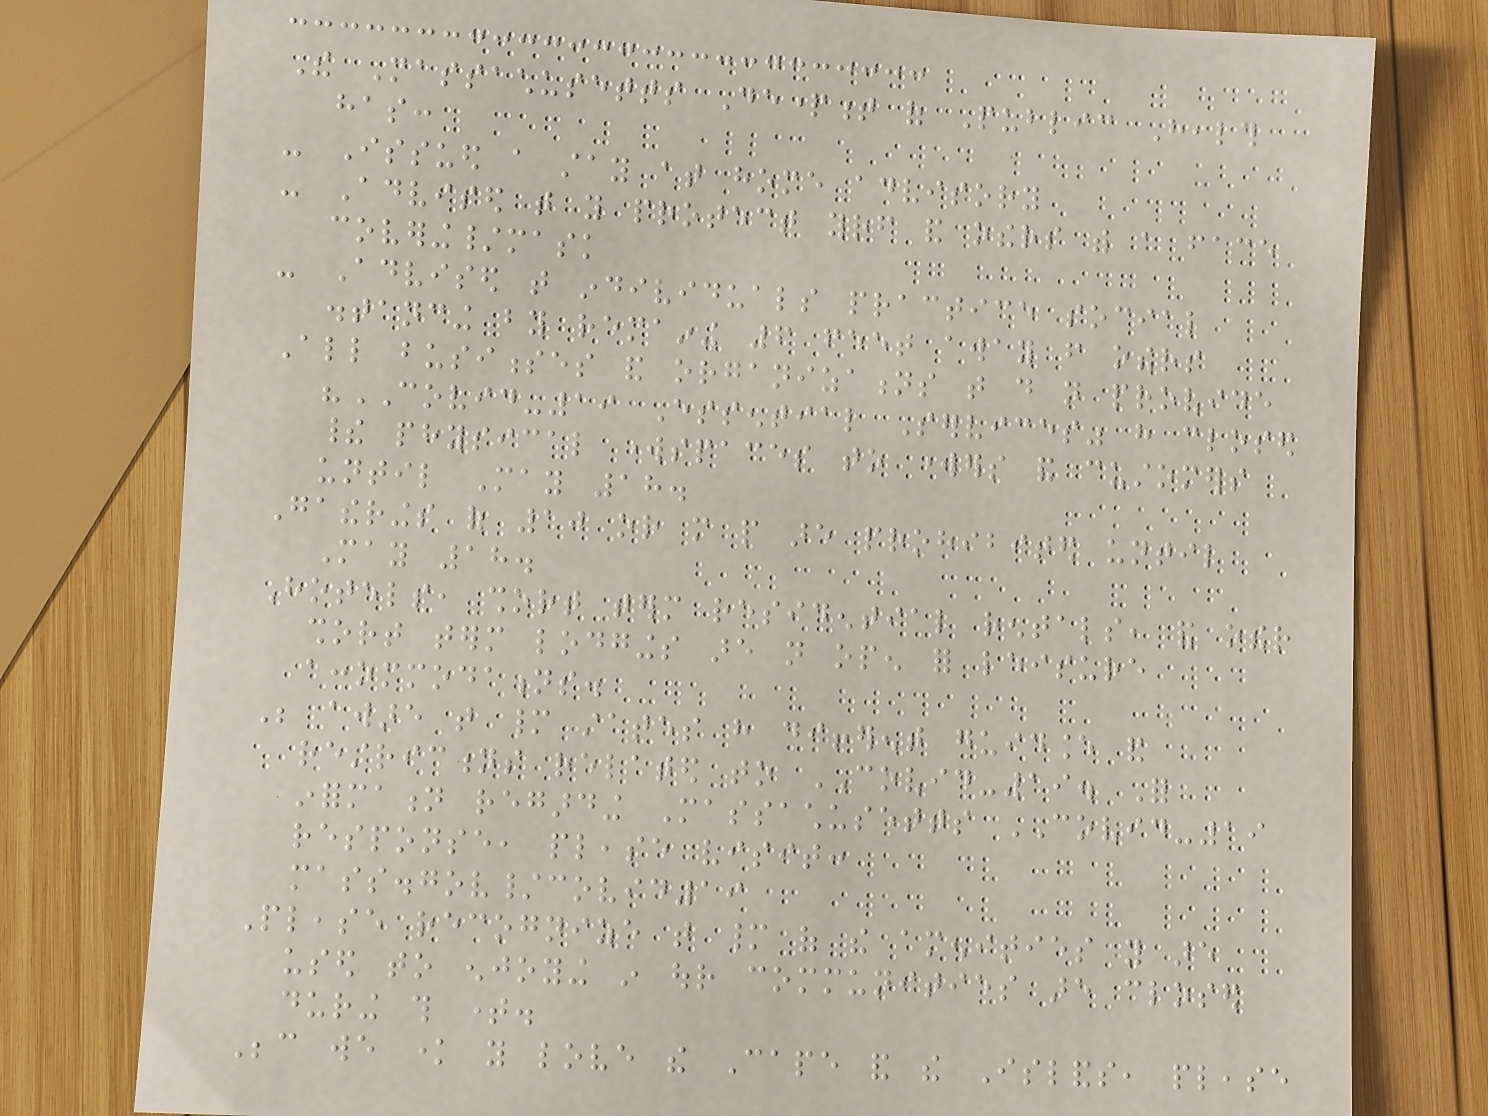The Massachusetts Department of Public Health
has:
- Issued a stay at home advisory
- Advised that you protect yourself and others with a face
covering/mask
- Advised that individuals practice social
distancing by remaining 6 feet away from others
All businesses and organizations that do not provide
"COVID-19 Essential Services" have closed
their physical workspaces to workers and customers
until May 18.
Gatherings of 10 or more people are prohibited until
May 18.
Hotels, short term residential rentals, and other
short term lodgings are not open for leisure
accommodations.
Be aware that many states have different guidance and
restrictions related to COVID-19. For
information regarding Massachusetts COVID-19
response, please visit:
mass.gov/covid19
Please recognize that many of the amenities you are
used to enjoying in our communities are closed
during this time.
Because we know you love the Cape and the Islands, please
